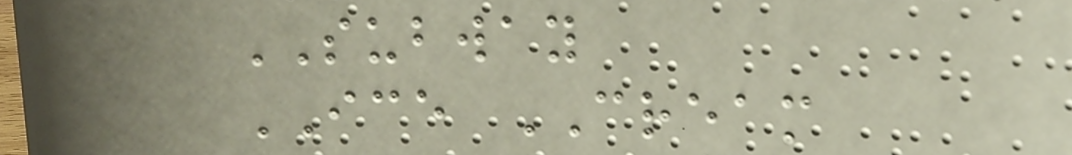SUBWAY
ICE CREAM
